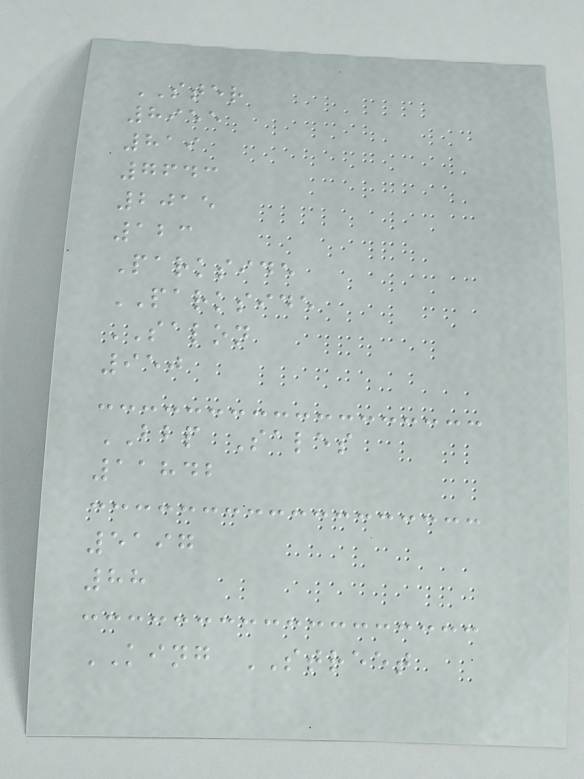STER
8955
819
7643
2015
123
Parkside
PARKSIDE
SALON
950
BBP Sales
11842
5197
88
KING STREET
